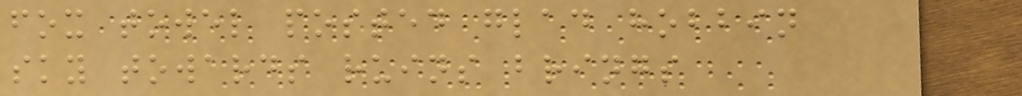fox towel posted glad hobbin
sky towards ruins brings
